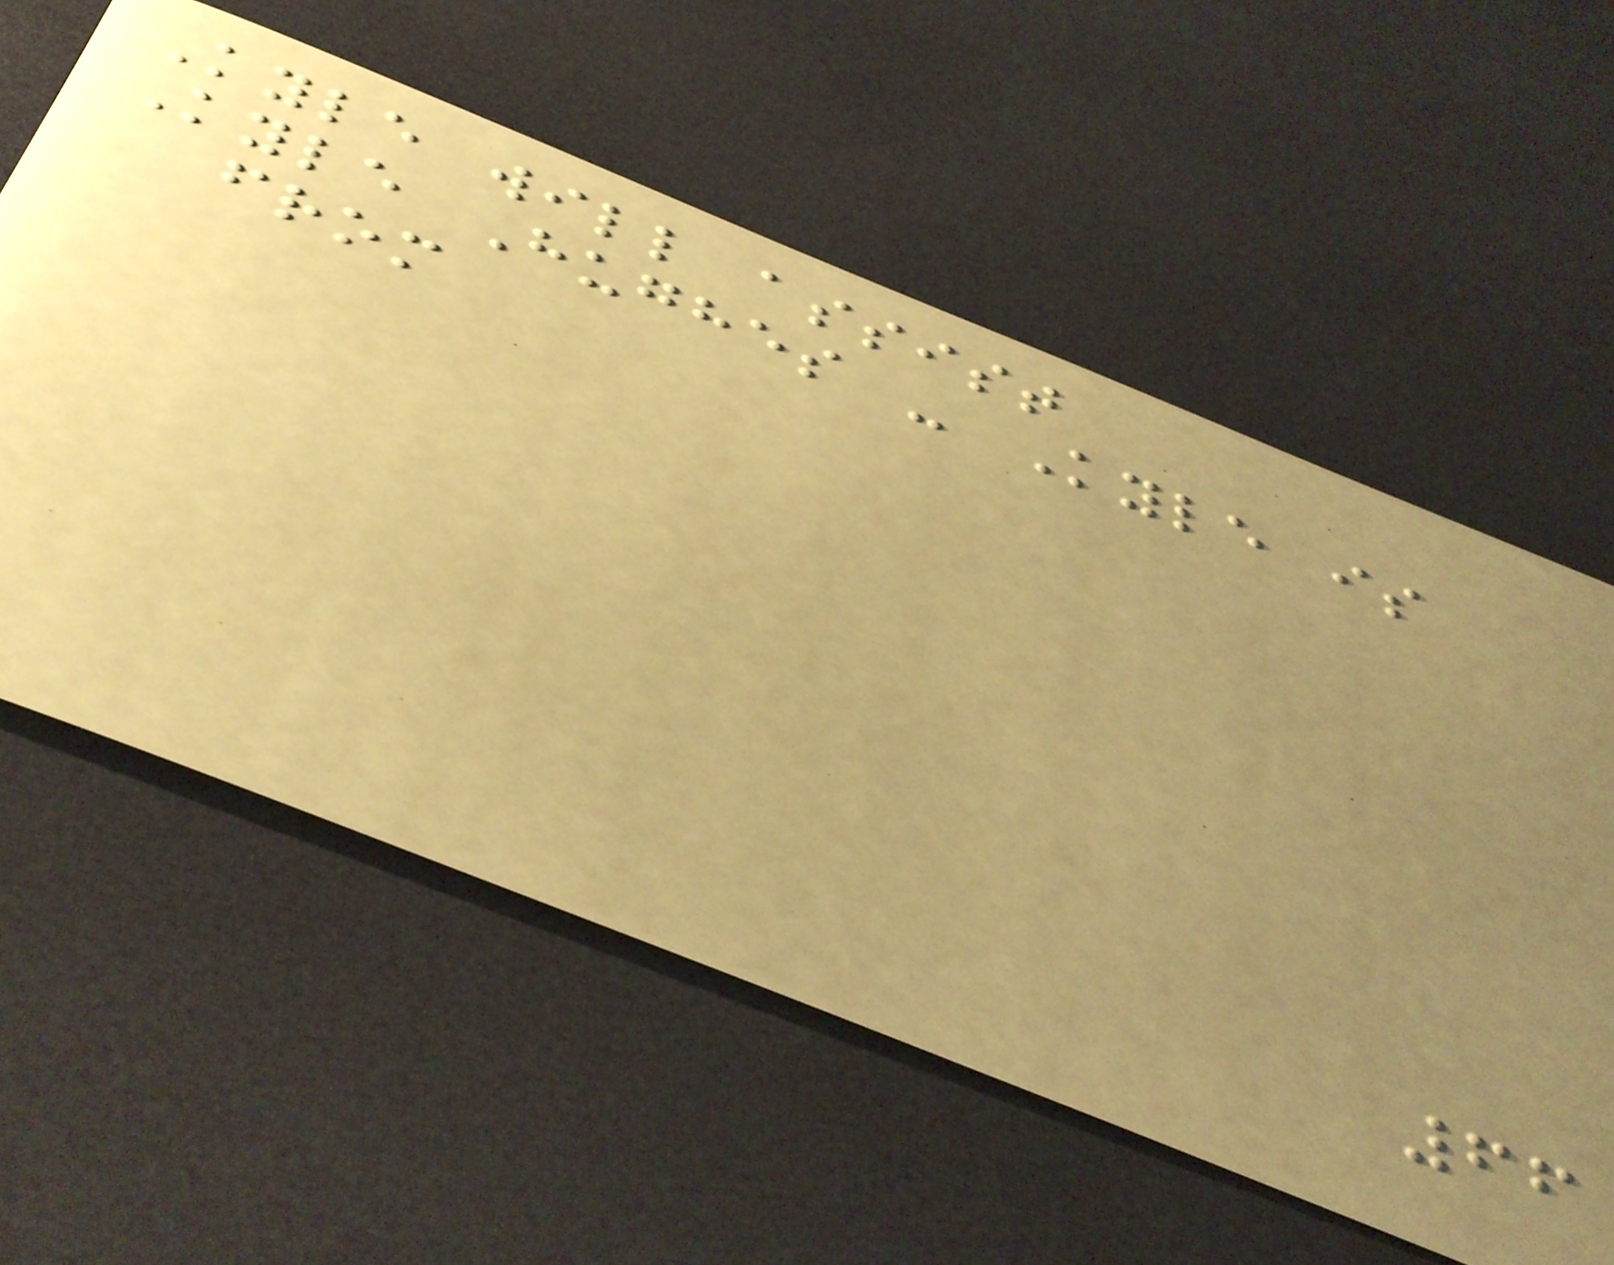Kyle will assist
Kyle Hughes - Kyle is
from
66
